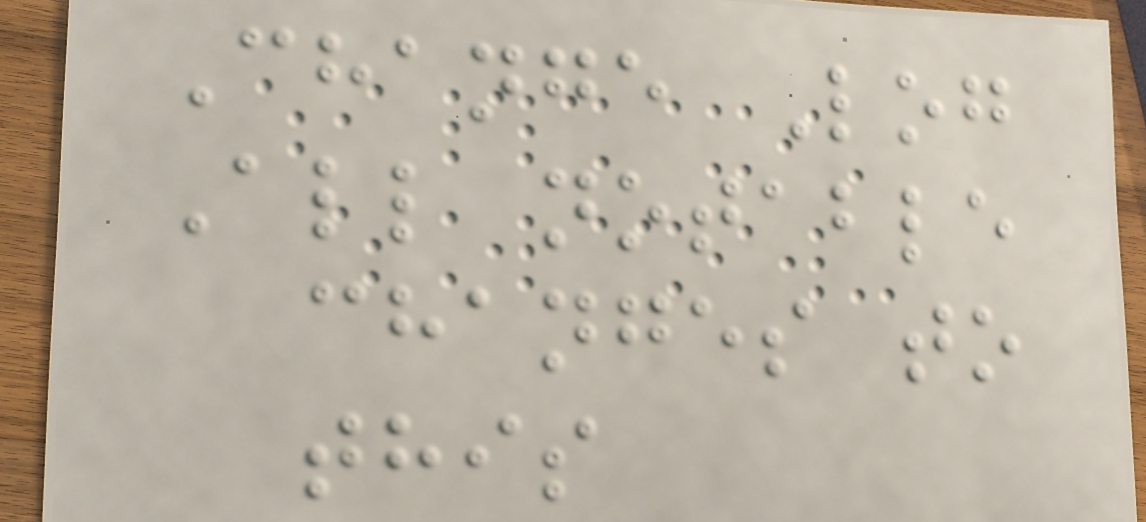Change Log
All notable
changes to
this
